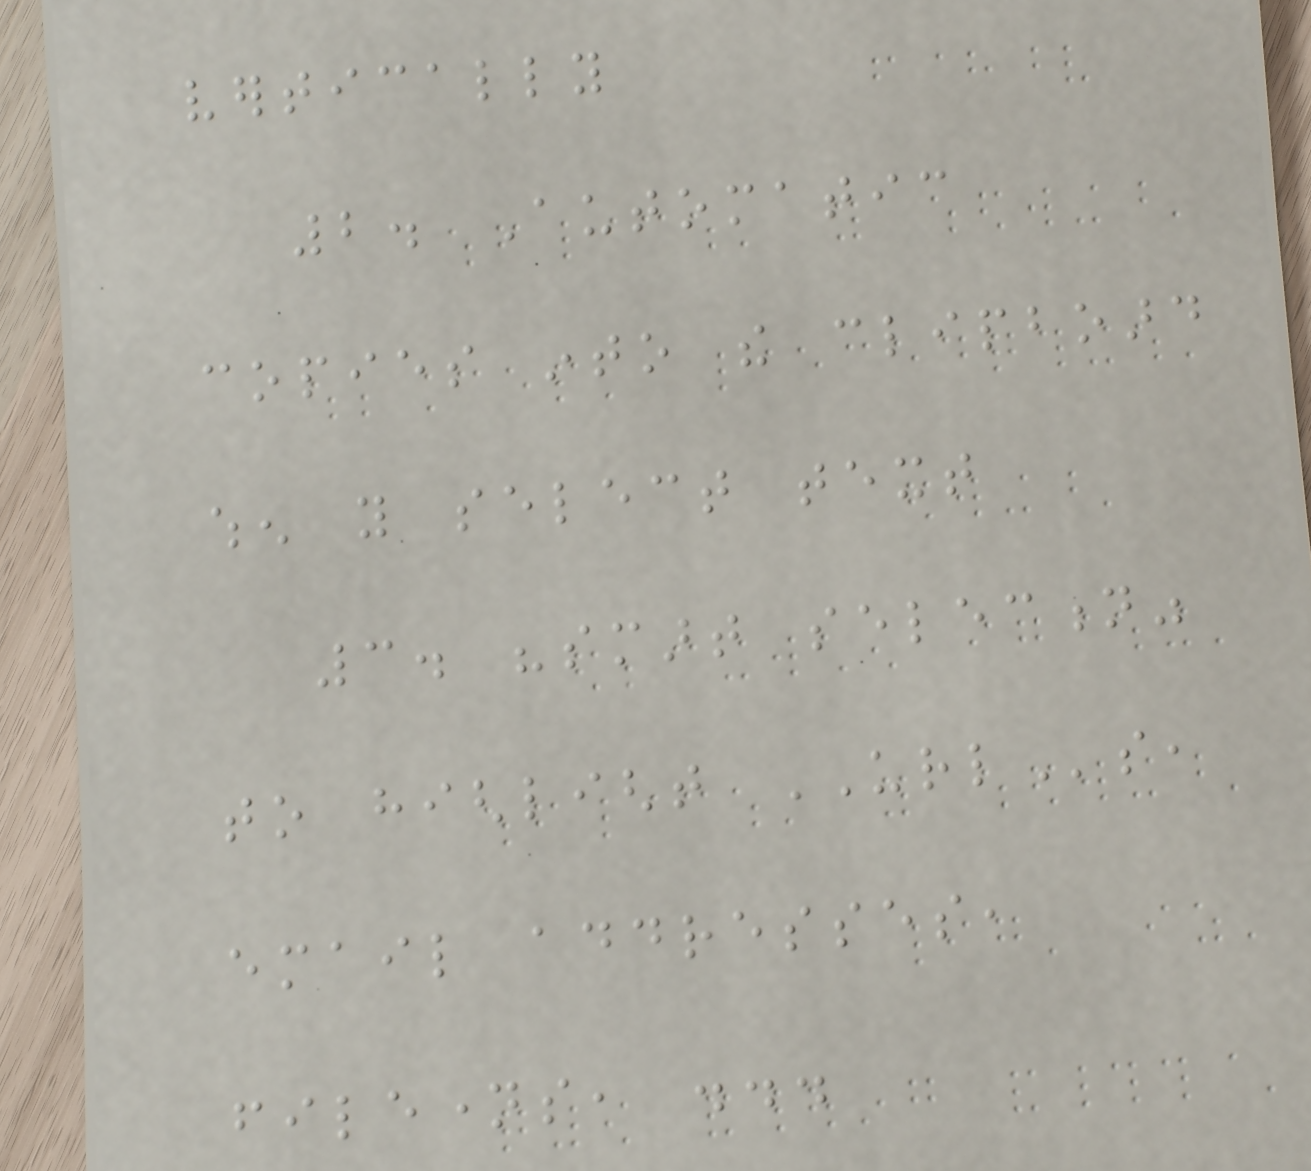vertically
2. Automatic
copies into the clipboard
when you select text
3. "smart selection"
to highlight URLs,
email addresses,
filenames, ...
